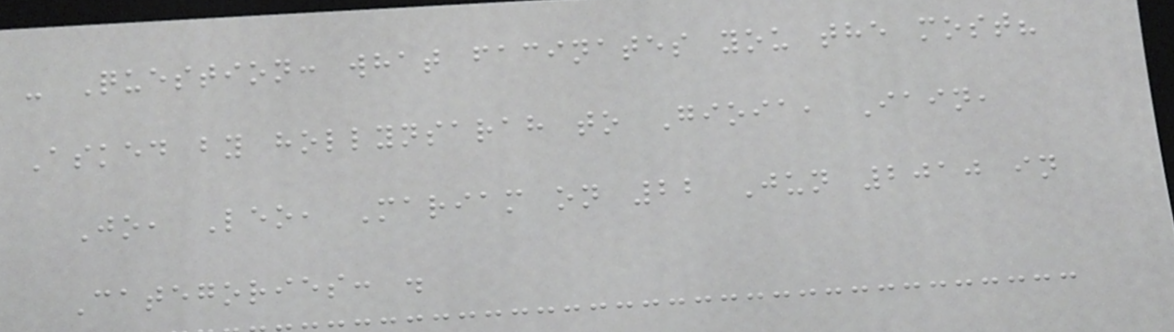- Question: what facinates you the most?
Asked by hollynsarah to Gioia, Iain,
Jo, Leo, Mariam on 22 Jun 2010 in
Categories: .
